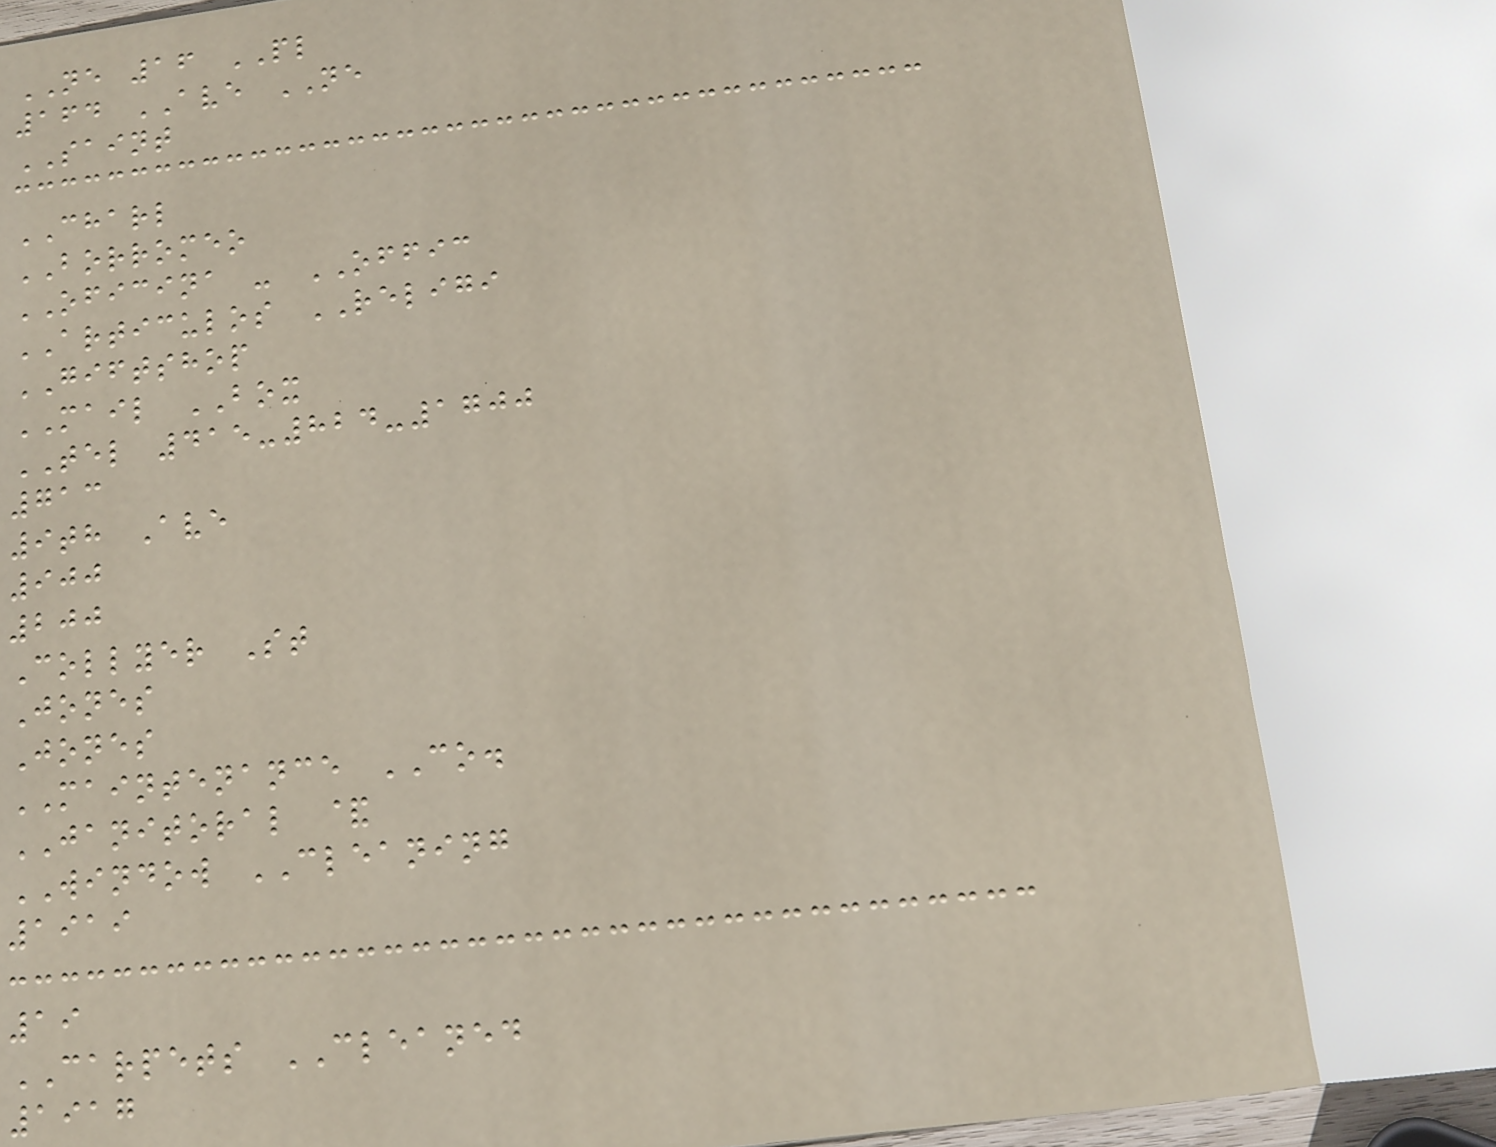NE 16 PL
164 AVE NE
SAINT
CHARL
BORROMEO
OFICINA - OFFIC
ARTICULOS RELIGI
GIFTSHOP
MAIL BOX
TEL 415-824-1700
713
9th Ave
900
200
Collyer St
Jones
Jones
MAINTENANCE CO.
JANITORAL &
WINDOW CLEANING
1919
19
CARPETS CLEANED
1917
